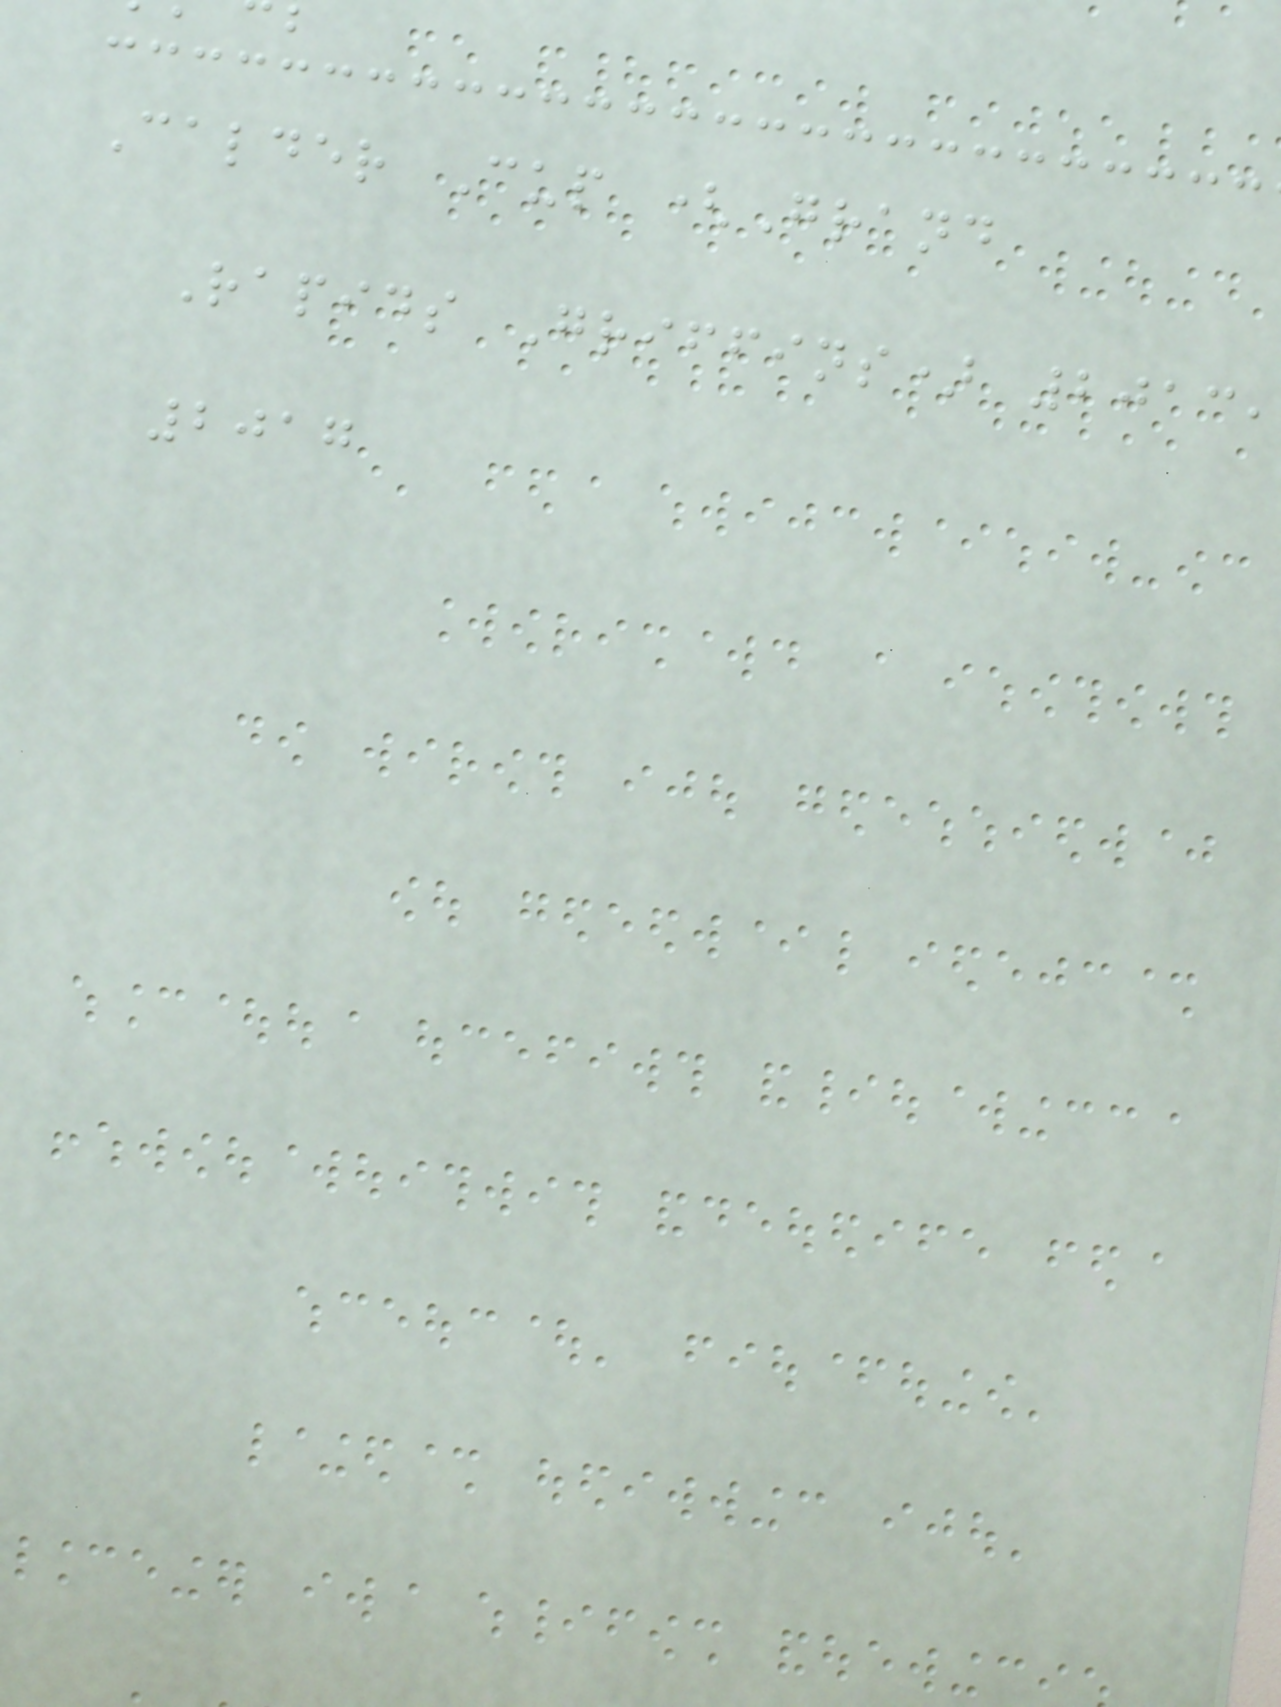Calder Cup (Grand
Rapids Griffins) 2013,
2017
